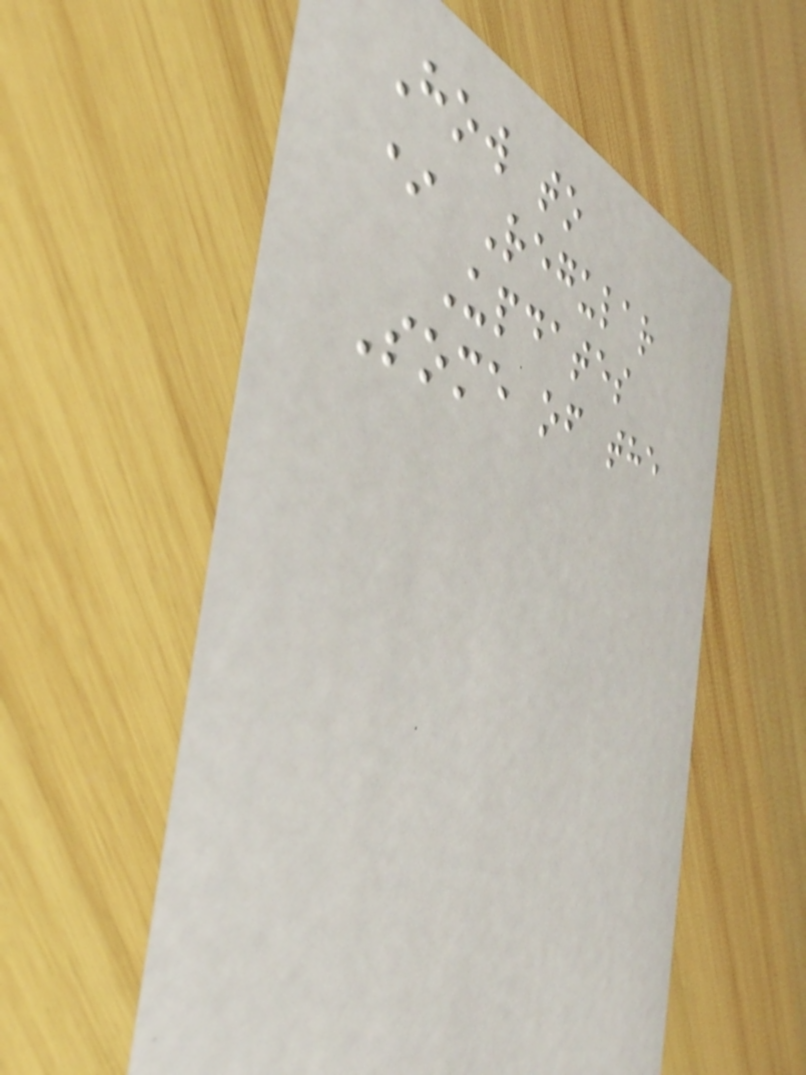How to
* Regular
Updates
Some of the
